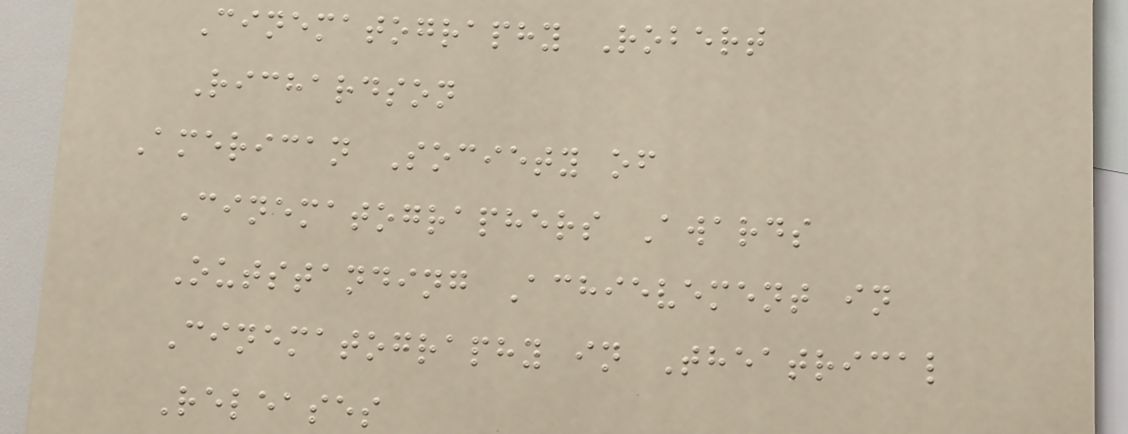Cinematography Robert
Richardson
American Society of
Cinematographers Awards
Outstanding Achievement in
Cinematography in Theatrical
Releases
